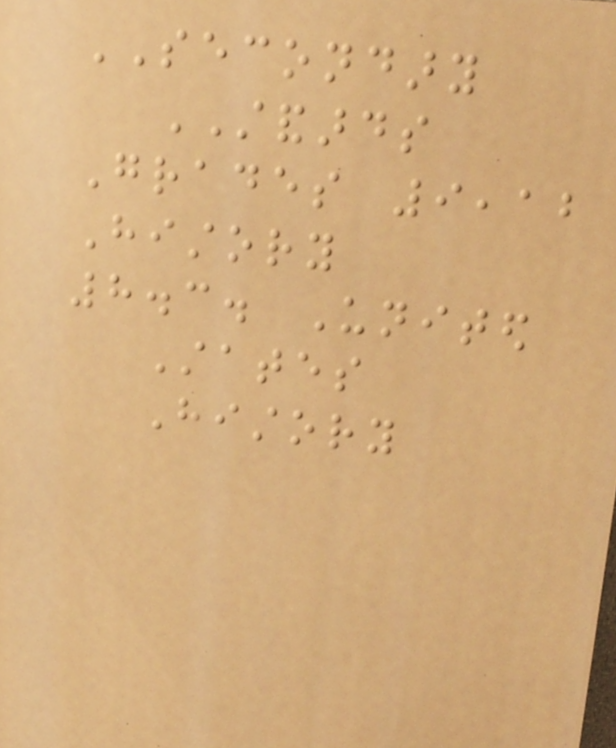SECONDARY
STANDARDS
Grades 9,12
History
8.3. United
States
History
